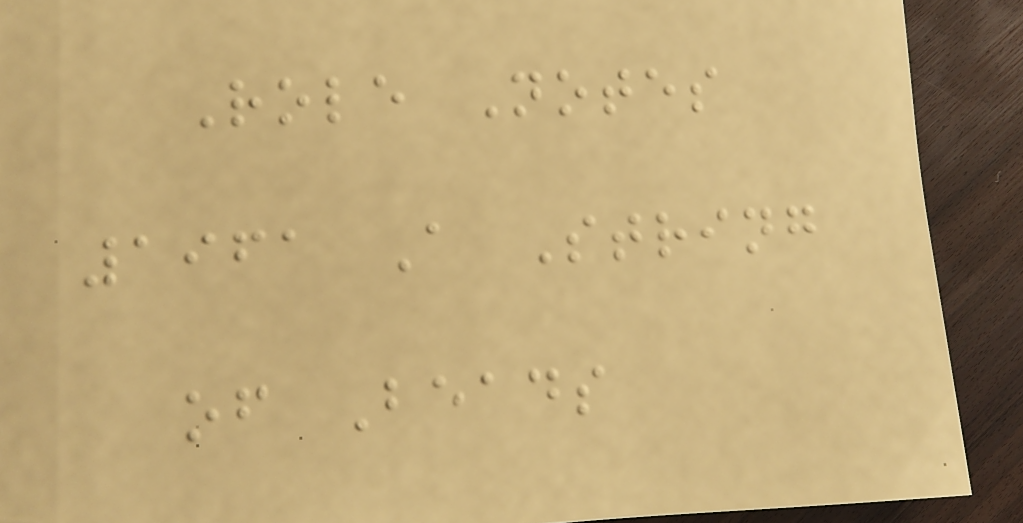Role Notes
1961 A String
of Beads
